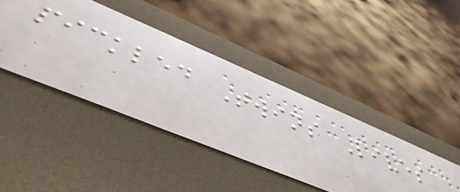pickled Twins Lives
